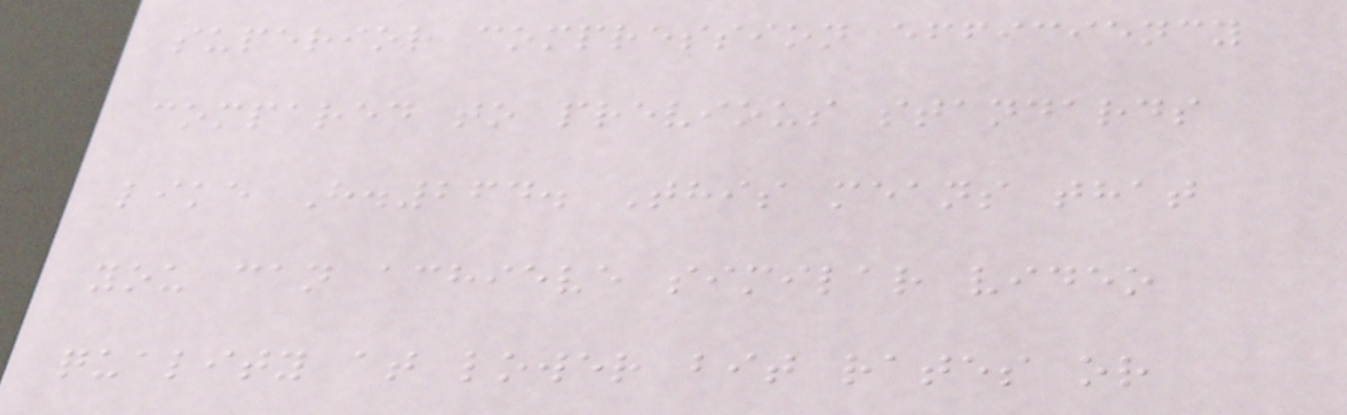superior compression efficiency
compared to previous standards
like H.264. This means that
you can achieve similar video
quality at lower bit rates or
